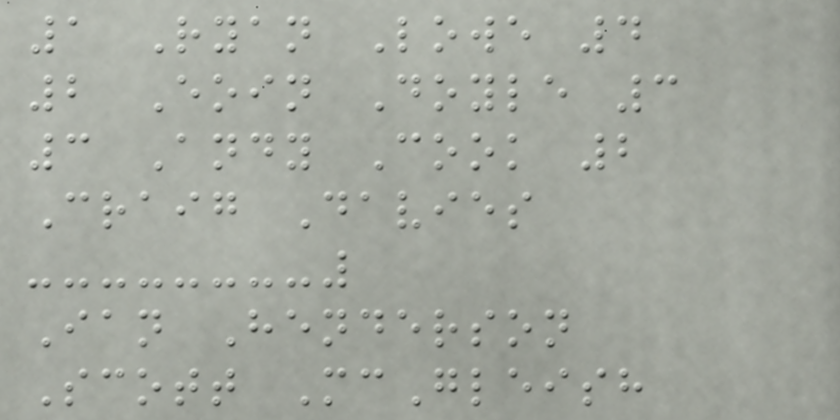1 Ryan Lowe 4
2 Eoin Doyle 3
3 Andy Cook 2
Craig Davies
Ian Henderson
Scott McGleish
